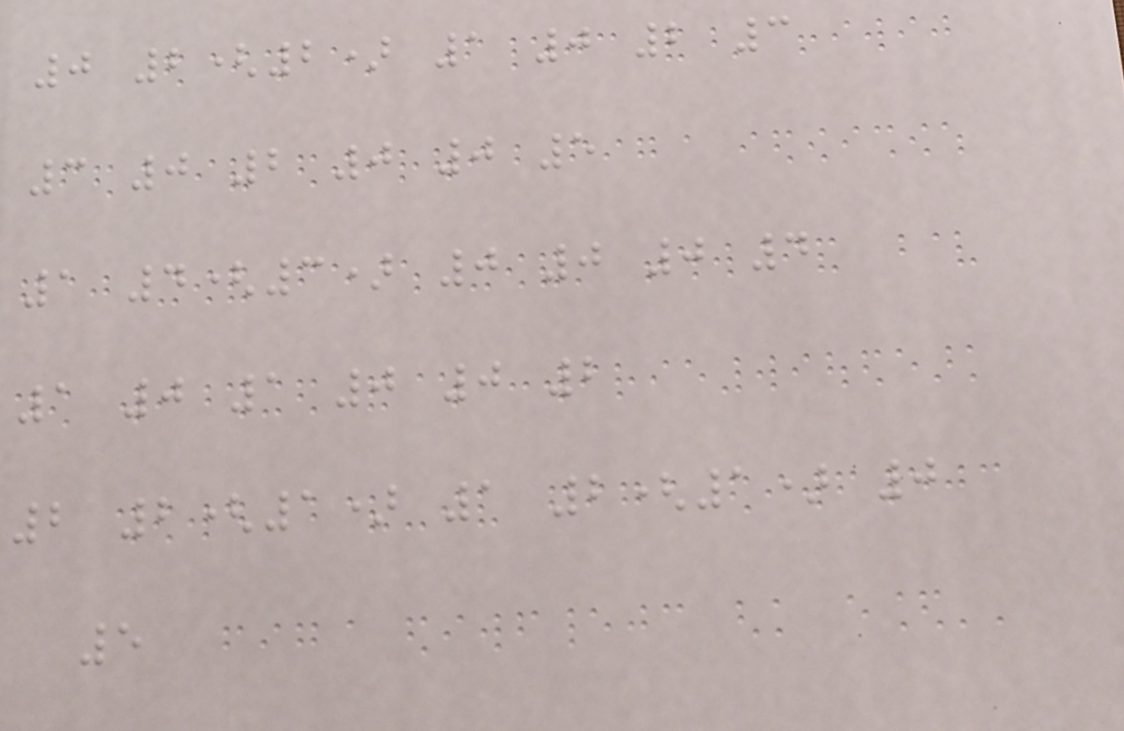0 2(2) 1 0 2 3
3 0 2 0 0 5
1 4(3) 0 0 0 4
1 0 1 0 0 2
2 2(1) 1 2(1) 0
5
